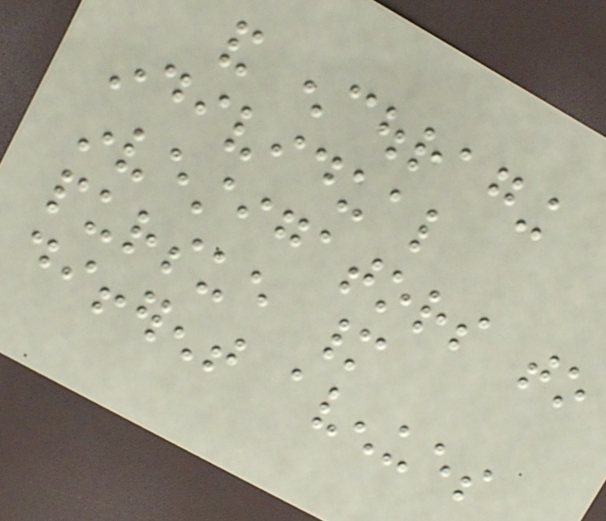and encouraging
individual
investigators to
pursue many
different avenues
